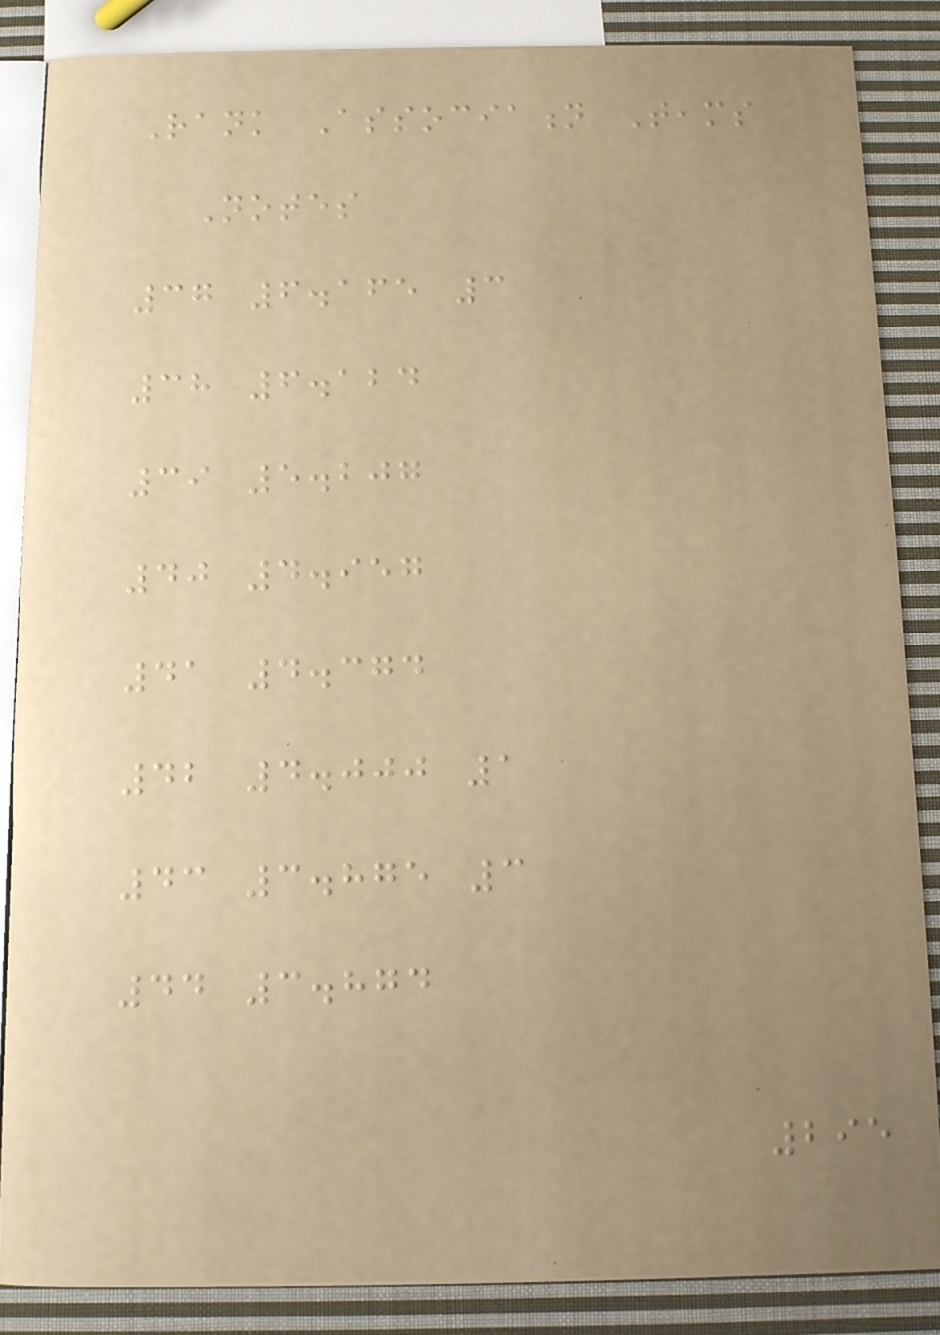Rank Association Teams
Notes
37 6.165 3
38 6.124
39 5.207
40 4.957
41 4.374
42 4.000 1
43 3.875 3
44 3.874
295
